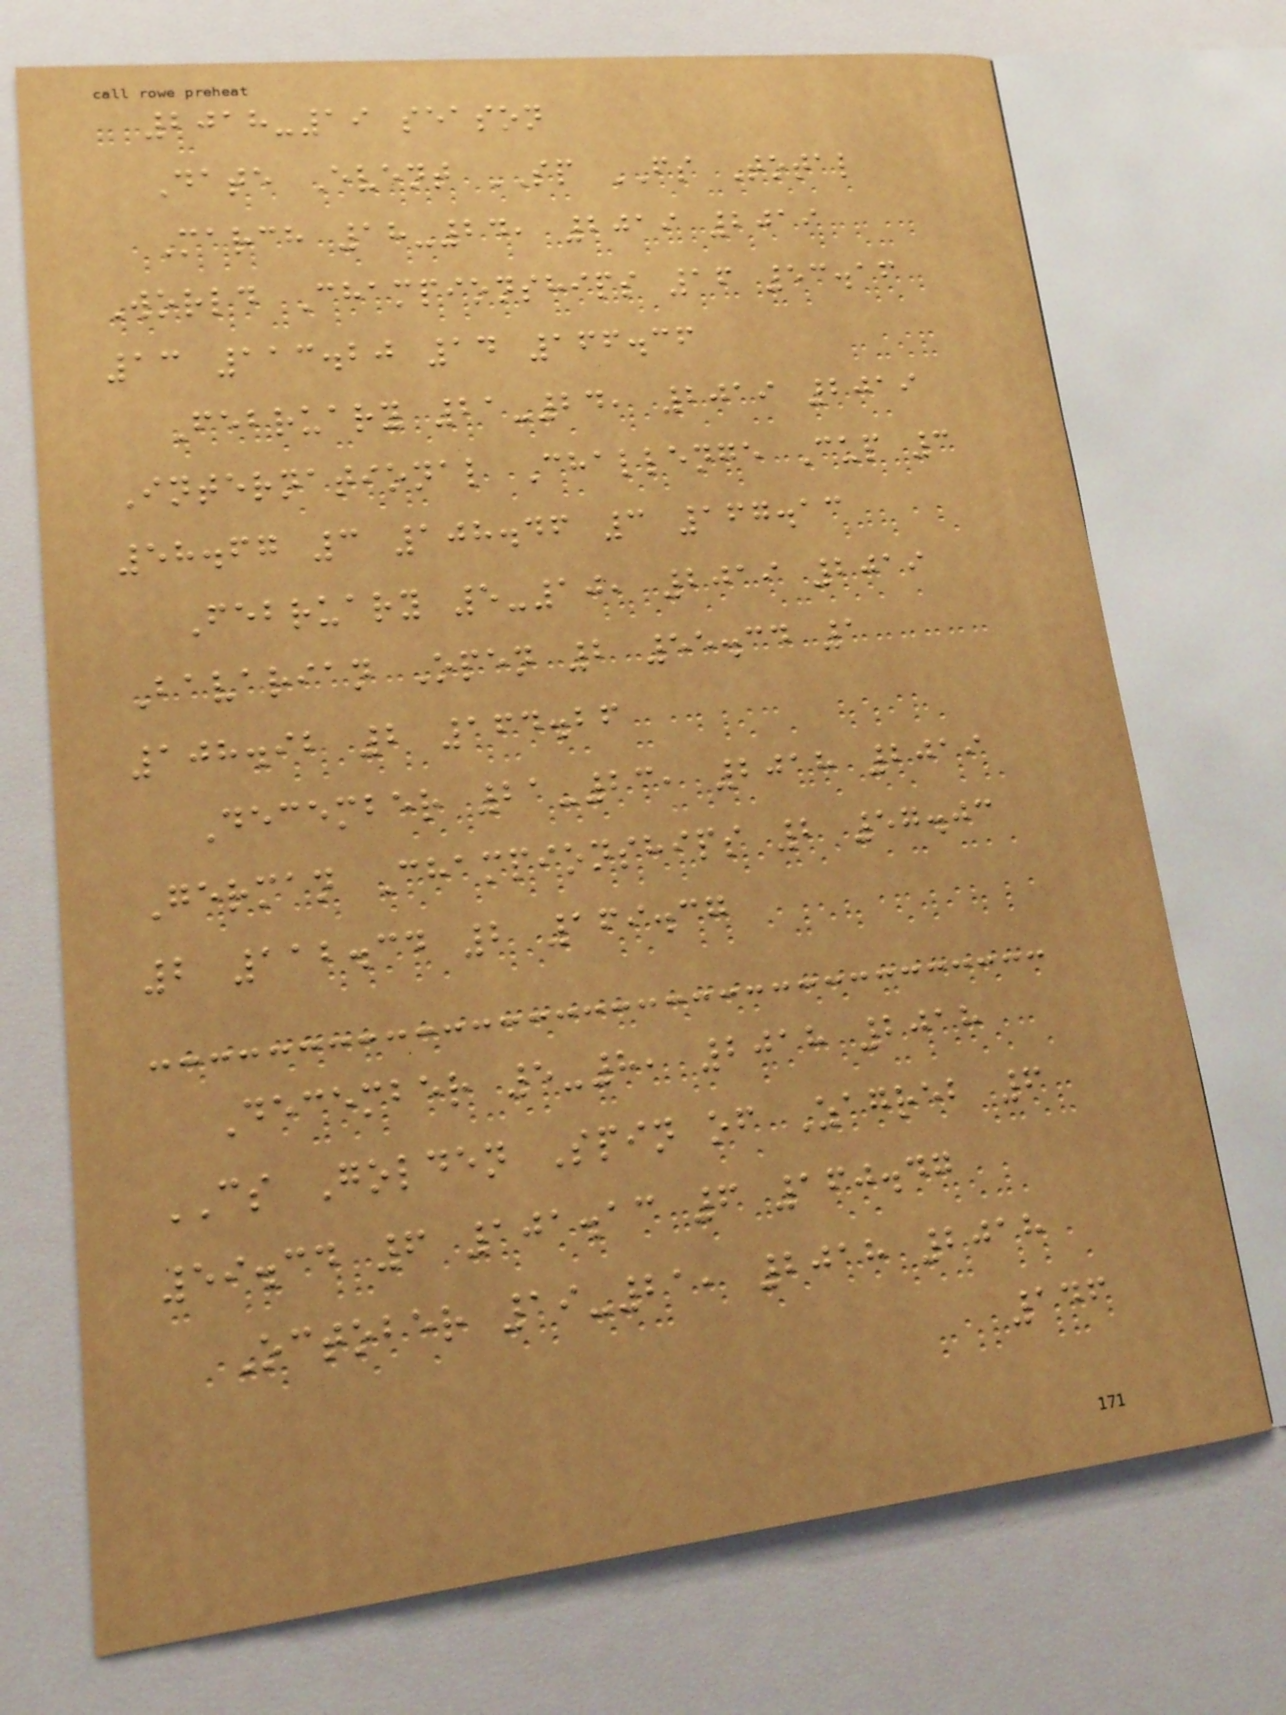2018-19 season
Date Event SP FS Total
March 18-24, 2019 2019
World Championships 16 53.16
13 113.20 14 166.36
February 21-24, 2019 2019
International Challenge Cup 3
58.67 3 108.46 3 167.13
February 5-10, 2019 2019
Bavarian Open 2 55.34 1
108.92 2 164.26
December 21-23, 2018 2019
German Championships 2 57.03
2 112.34 2 169.37
December 5-8, 2018 2018
CS Golden Spin of Zagreb 6
59.34 6 101.13 6 160.47
October 19-21, 2018 2018
146
